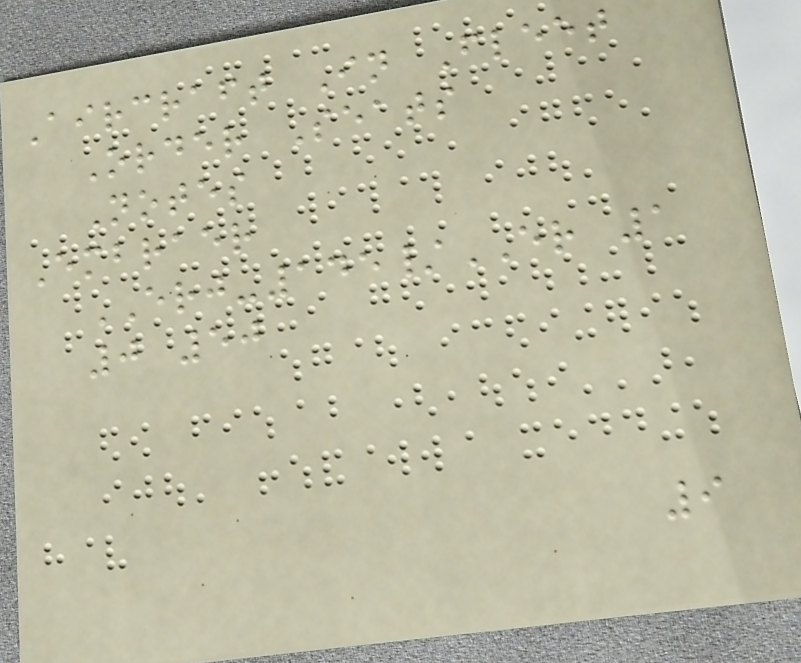Aircraft In Fleet
Order Seats
Notes
Embraer
ERJ-145/ER 1
0 50
9
